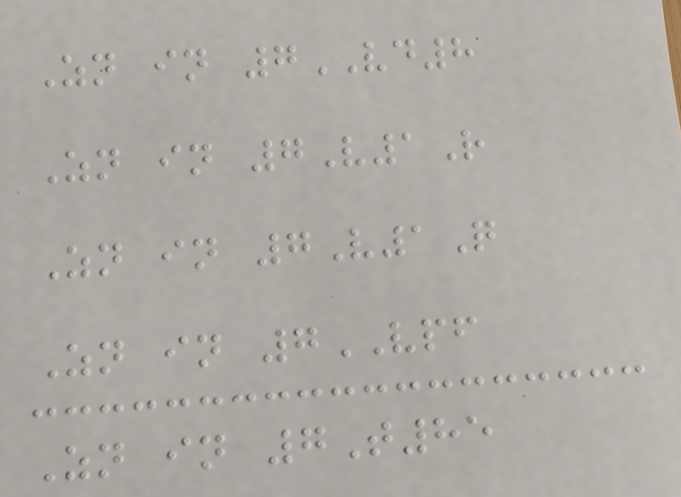Zn in 7VD8
Zn in 7V1R
Zn in 7V1Q
Zn in 7VPF
Zn in 7T85
